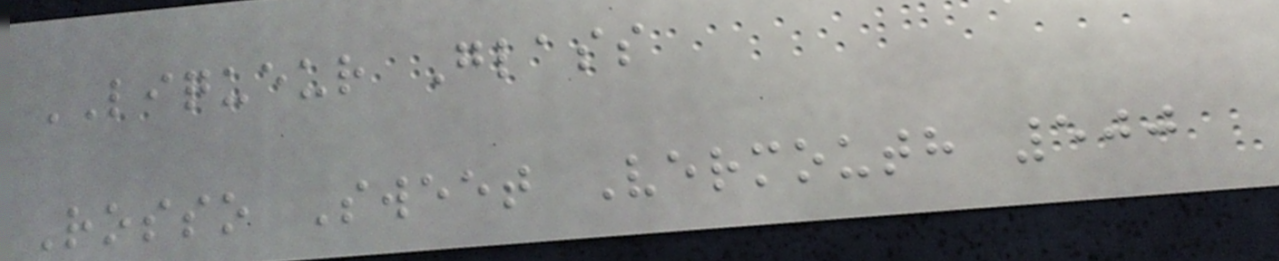LIQUEUR Glass
Rosso Sweet Vermouth 500
